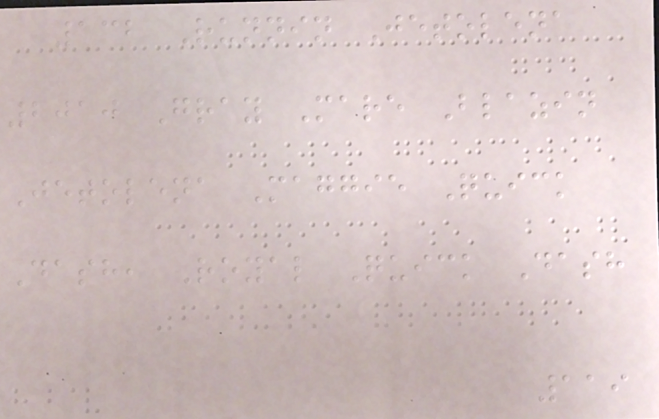132 Runnin Jetolena
2010 Gray Mare Blazin
Jetolena Maggie Quick
Dash, Royal Quick Dash
119
